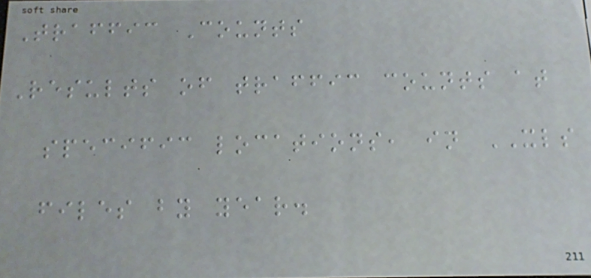Traffic Counts
Results of traffic counts at
specific locations, in XLS
files by year.
